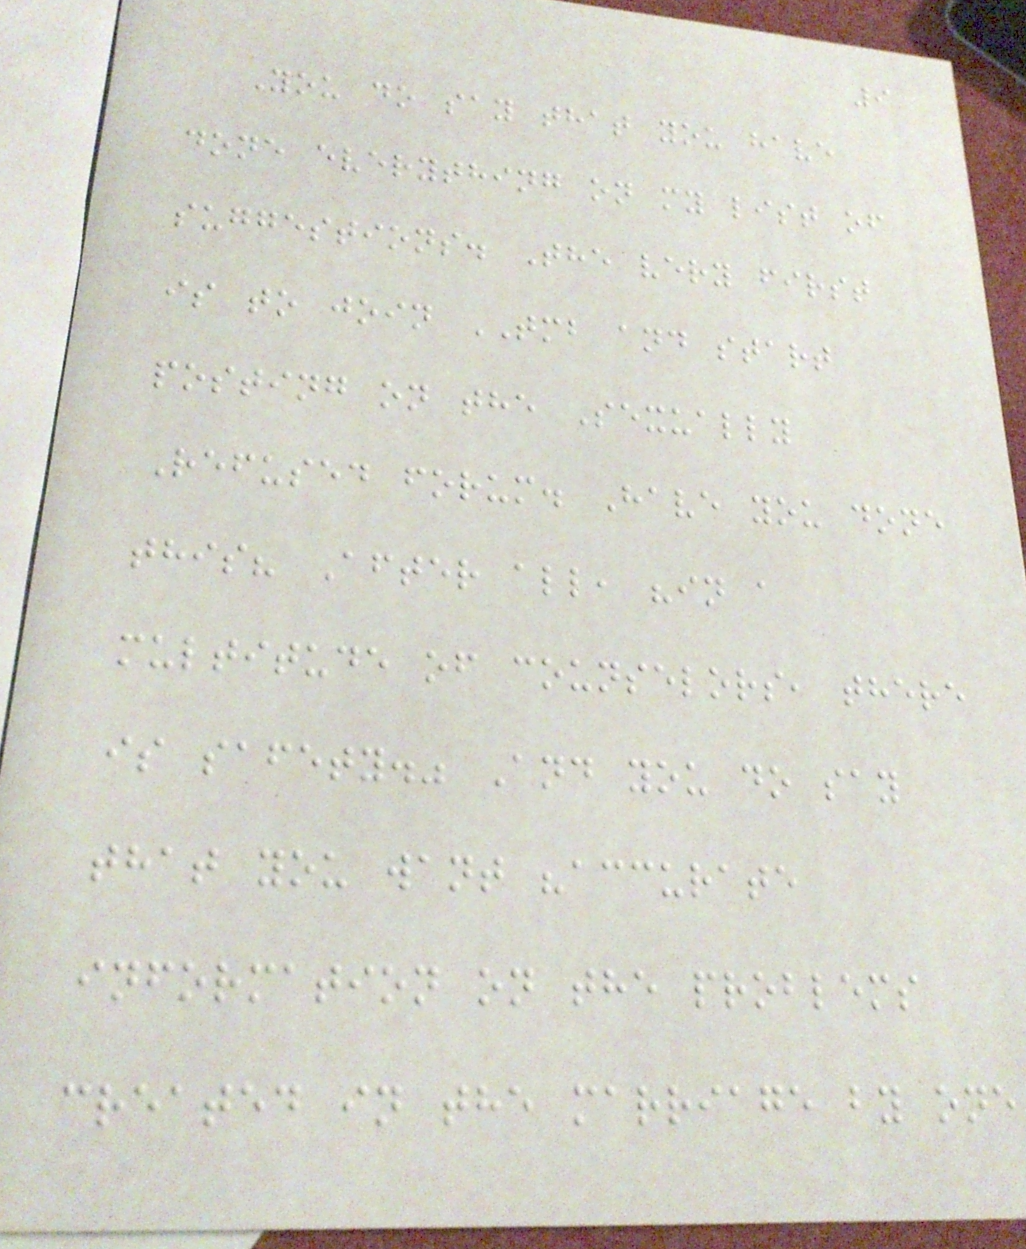9
You do say that you have
done everything on my list of
suggestions. The very first
is to join TMB and start
posting on the Sexually
Refused forum. Have you done
this? After all, "in a
multitude of counselors, there
is safety." And you do say
that you want "accurate
information on the problems
created in the marriage by one
